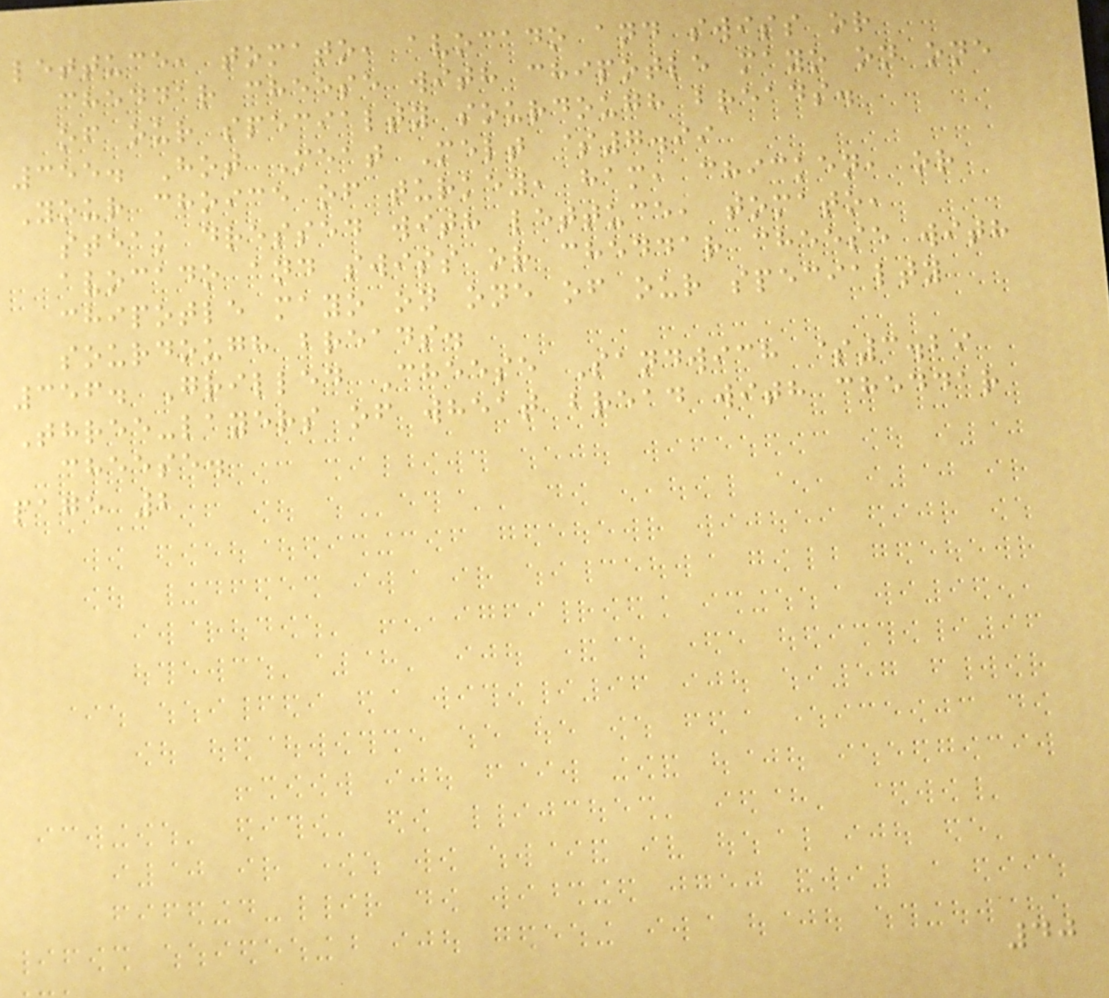lettuce, tomato, avocado and swiss or
cheddar cheese with chipotle mayo on one
of our specialty sourdough breads.
355. Hot Meat Melt $7.99
Your choice of turkey, ham, chicken, or
steak dressed with lettuce, tomato,
avocado and swiss or cheddar cheese with
chipotle mayo on one of our specialty
sourdough breads.
356. Grilled Cheese Sandwich $3.29
Three-layers of wheat bread with cheddar
cheese.
page 2
40
